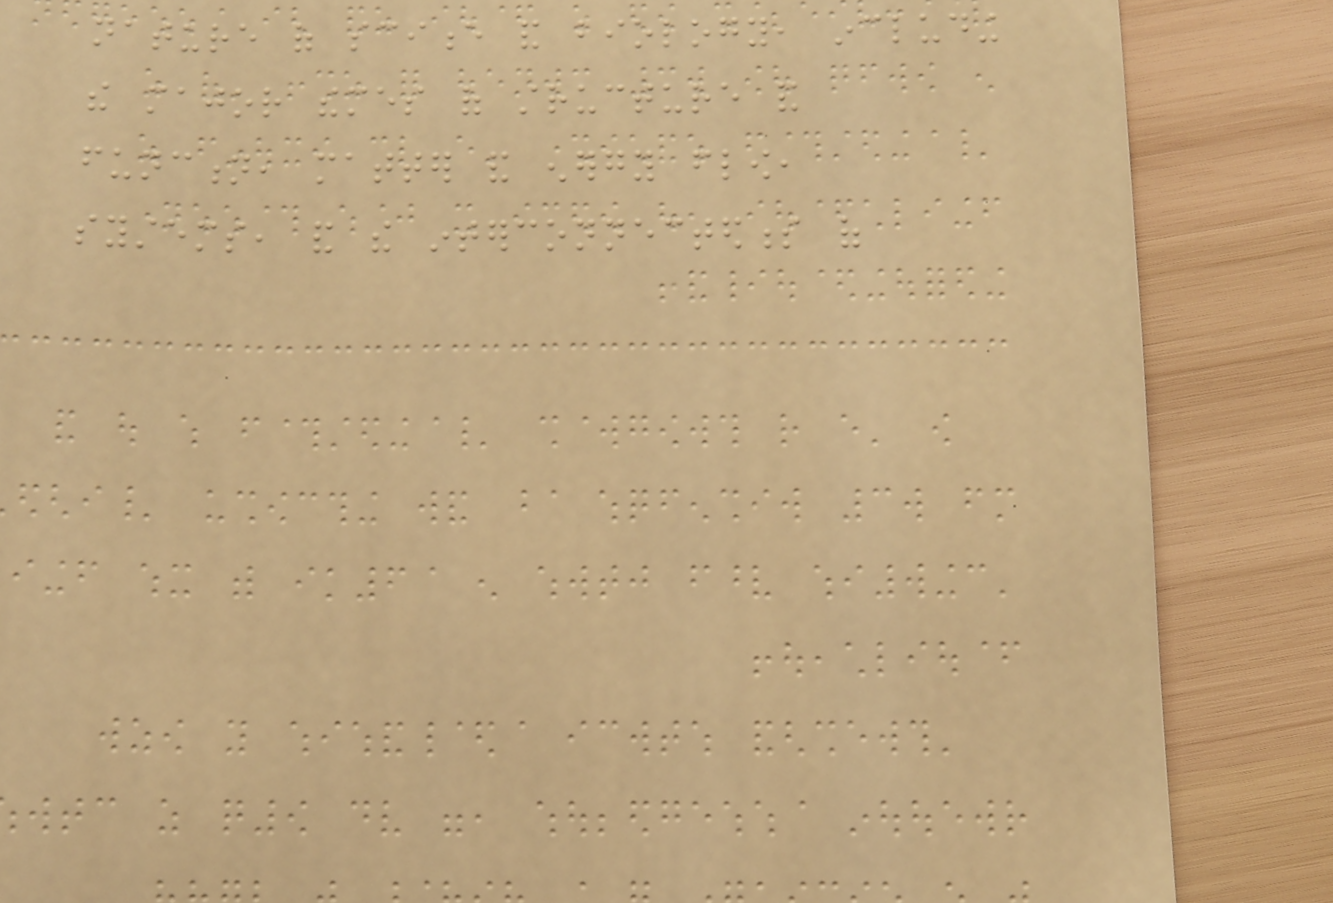nature of science and biology, including
the major themes of structure and
function, matter and energy flow,
systems, and the interconnectedness of
